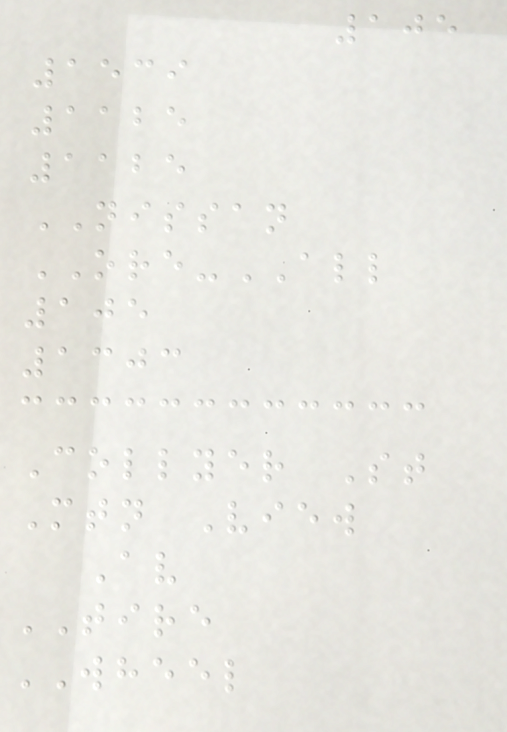105
1539
1125
1125
NISSAN
ORE-ALL
105
1303
Collyer St
Mtn View
Av
TIRE
WHEEL
